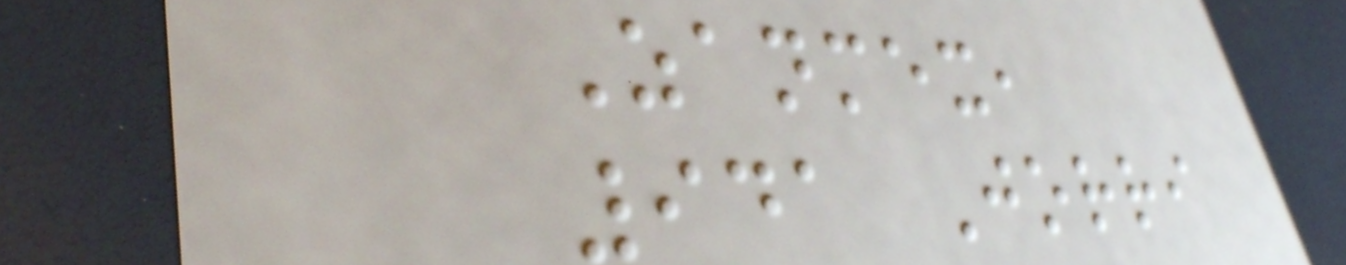Zanmex,
941 Jorri
